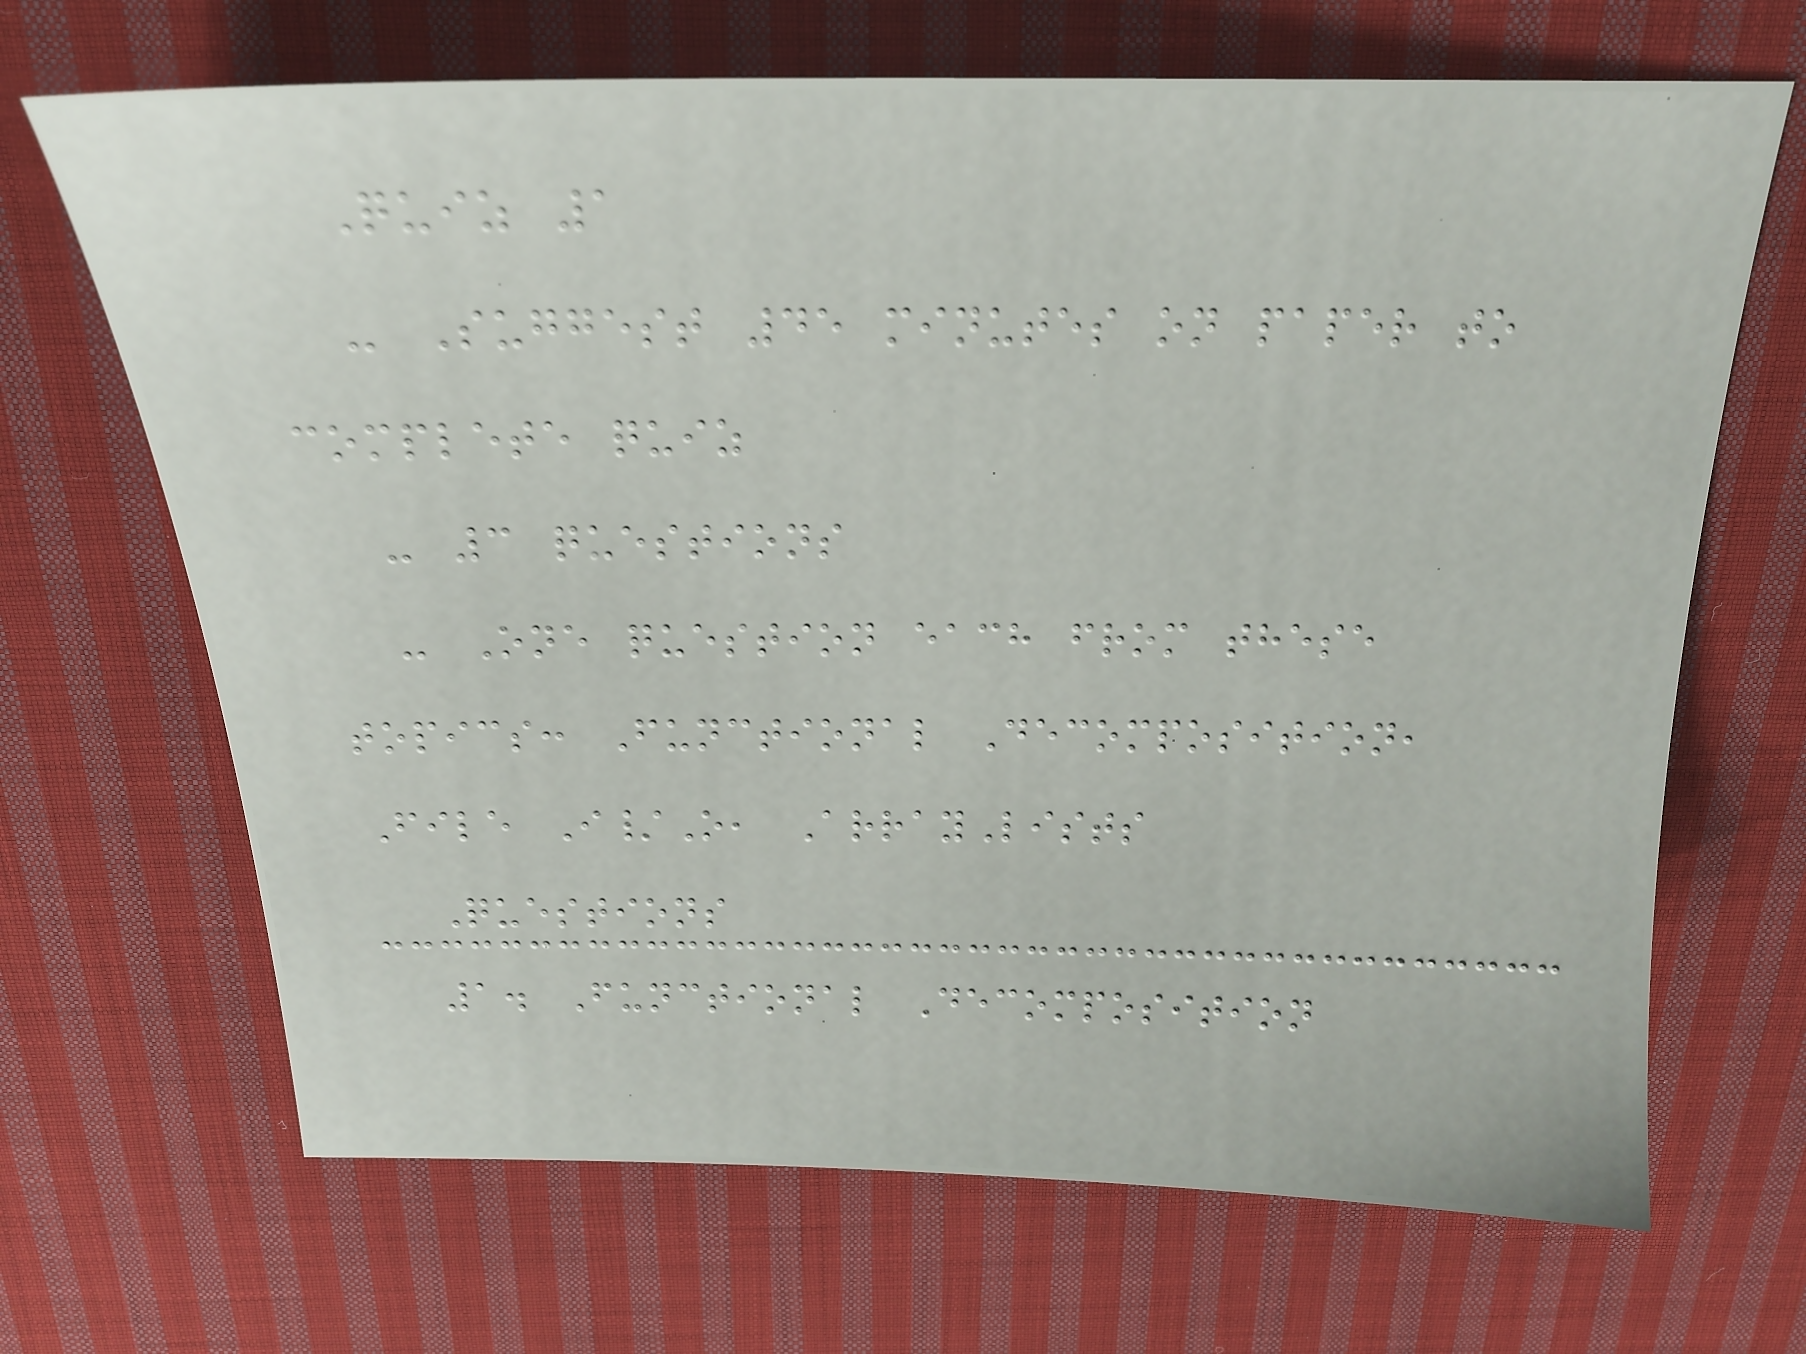Quiz 1
- Suggest 45 minutes on paper to
complete quiz
- 3 questions
- One question each from these
topics: Functional Decomposition,
File I/O, ArrayLists
Questions
1. Functional Decomposition
